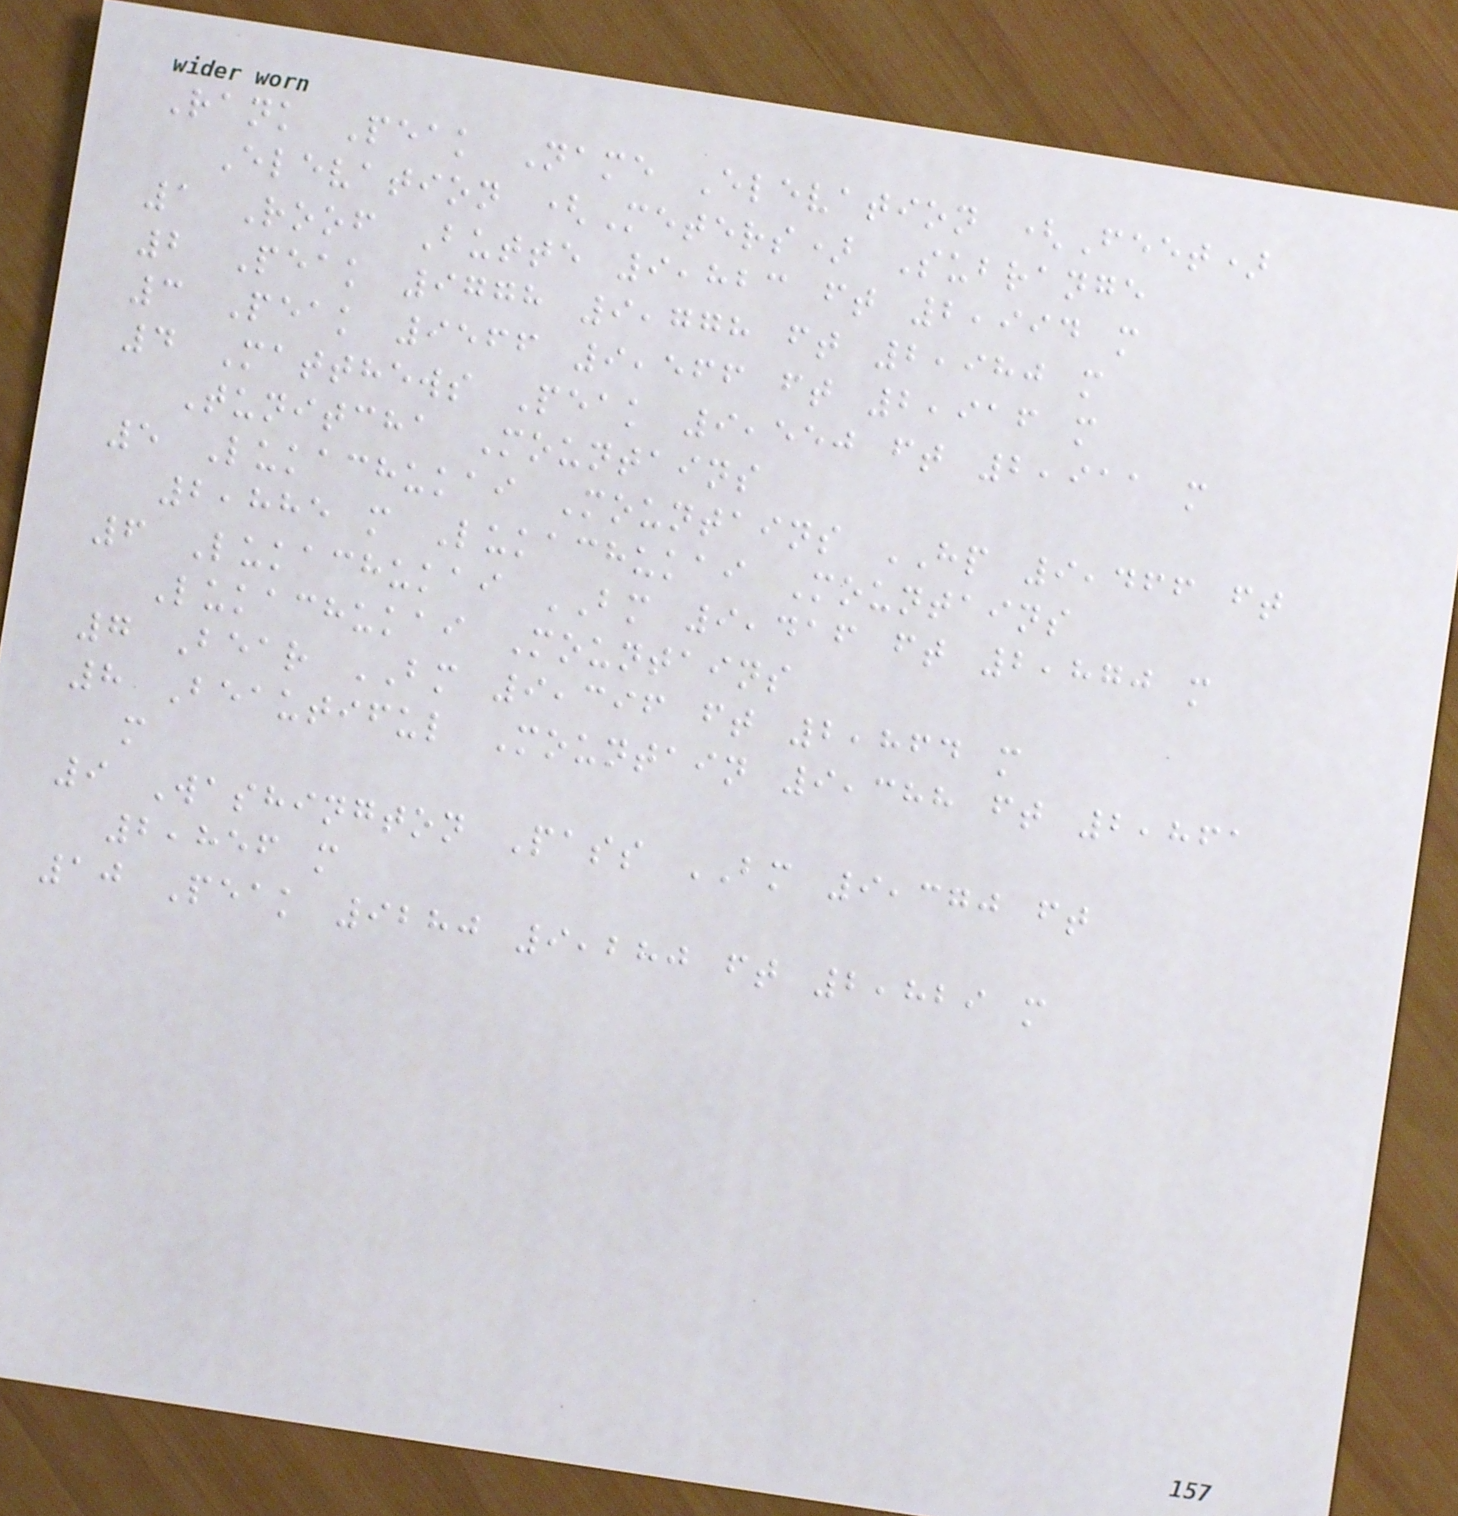Rank Peak Name Elevation (Feet)
Elevation (Meters) Subrange
1 Roof Butte 9,823 ft 2,994 m
2 Peak 9778 9,778 ft 2,980 m
3 Peak 9566 9,566 ft 2,916 m
4 Matthews Peak 9,550 ft 2,911 m
Tunitcha Mountains
5 Lukachukai Mountains HP 9,466 ft
2,885 m Lukachukai Mountains
6 Lukachukai BM 9,416 ft 2,870 m
Lukachukai Mountains
7 Bear BM 9,396 ft 2,864 m
8 Beautiful Mountain 9,388 ft 2,861
m
9 Washington Pass BM 9,370 ft
2,856 m
10 Peak 9280 9,280 ft 2,829 m
